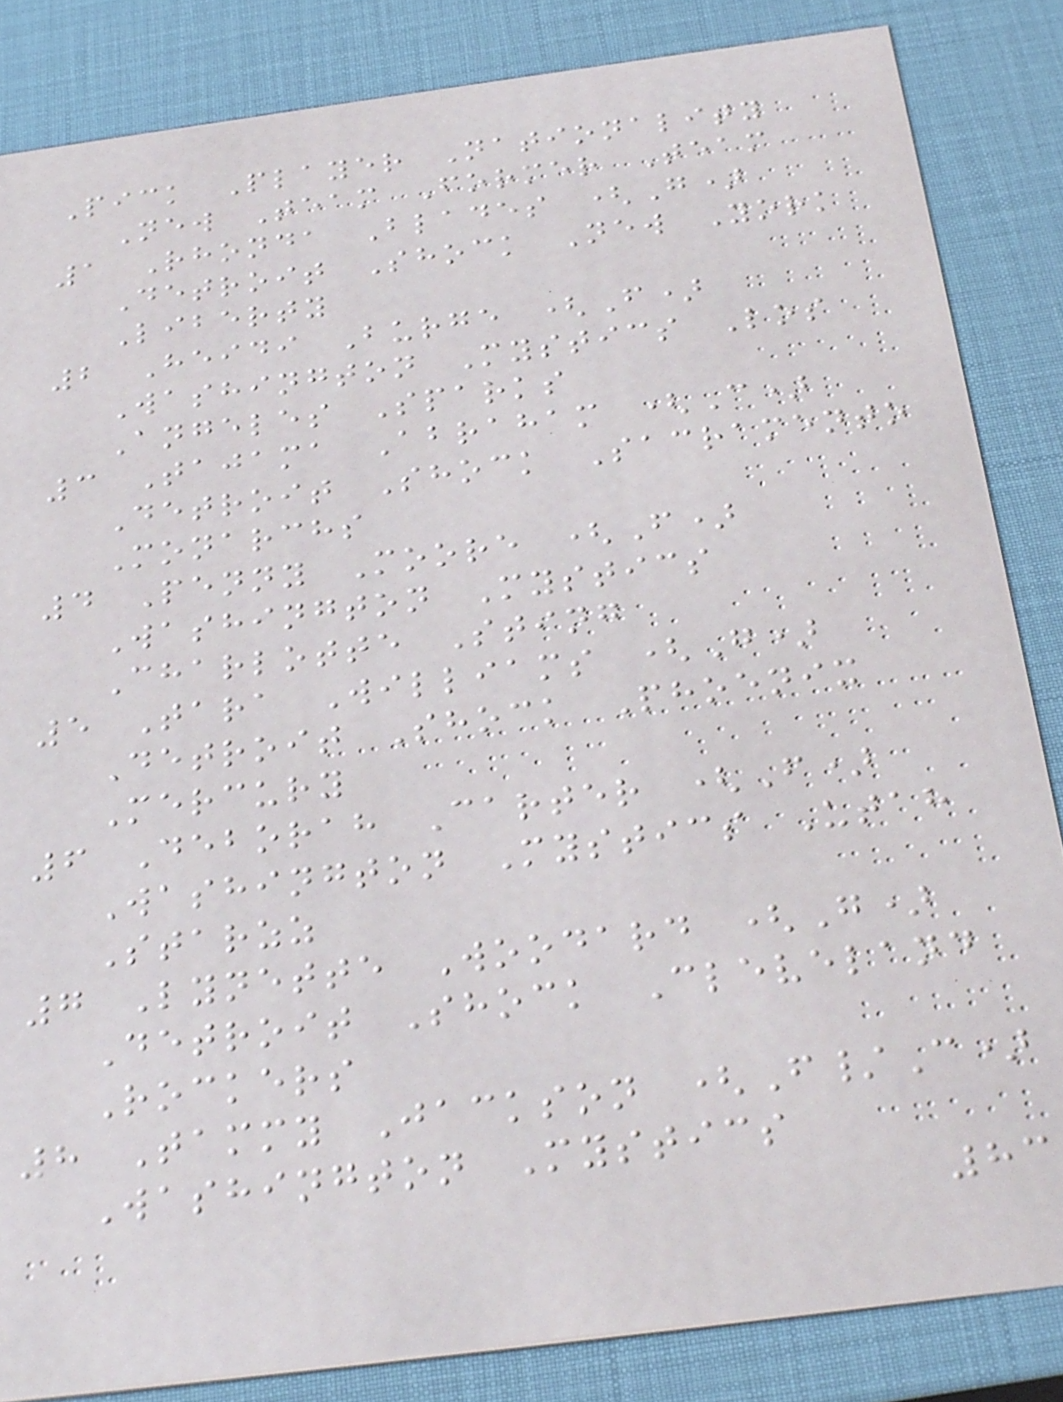Pick Player Nationality
New Team Former Team
1 Rhonda Blades (G)
Detroit Shock New York
Liberty
2 Heidi Burge (F)
Washington Mystics Los
Angeles Sparks
3 Tajama Abraham (C)
Detroit Shock Sacramento
Monarchs
4 Penny Moore (F)
Washington Mystics
Charlotte Sting
5 Tara Williams (G)
Detroit Shock Phoenix
Mercury
6 Deborah Carter (F)
Washington Mystics Utah
Starzz
7 Lynette Woodard (G)
Detroit Shock Cleveland
Rockers
8 Tammy Jackson (F/C)
Washington Mystics
83
